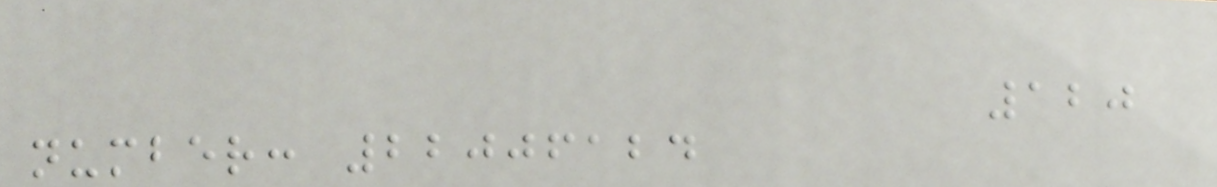120
number: 22006124
